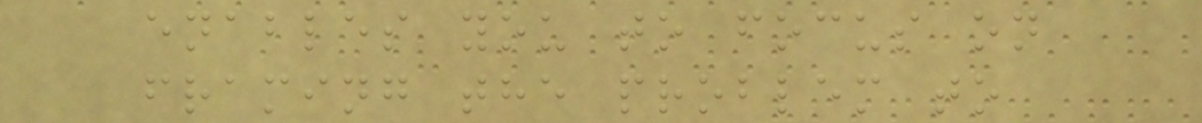enables you to focus on
framing the problem to
